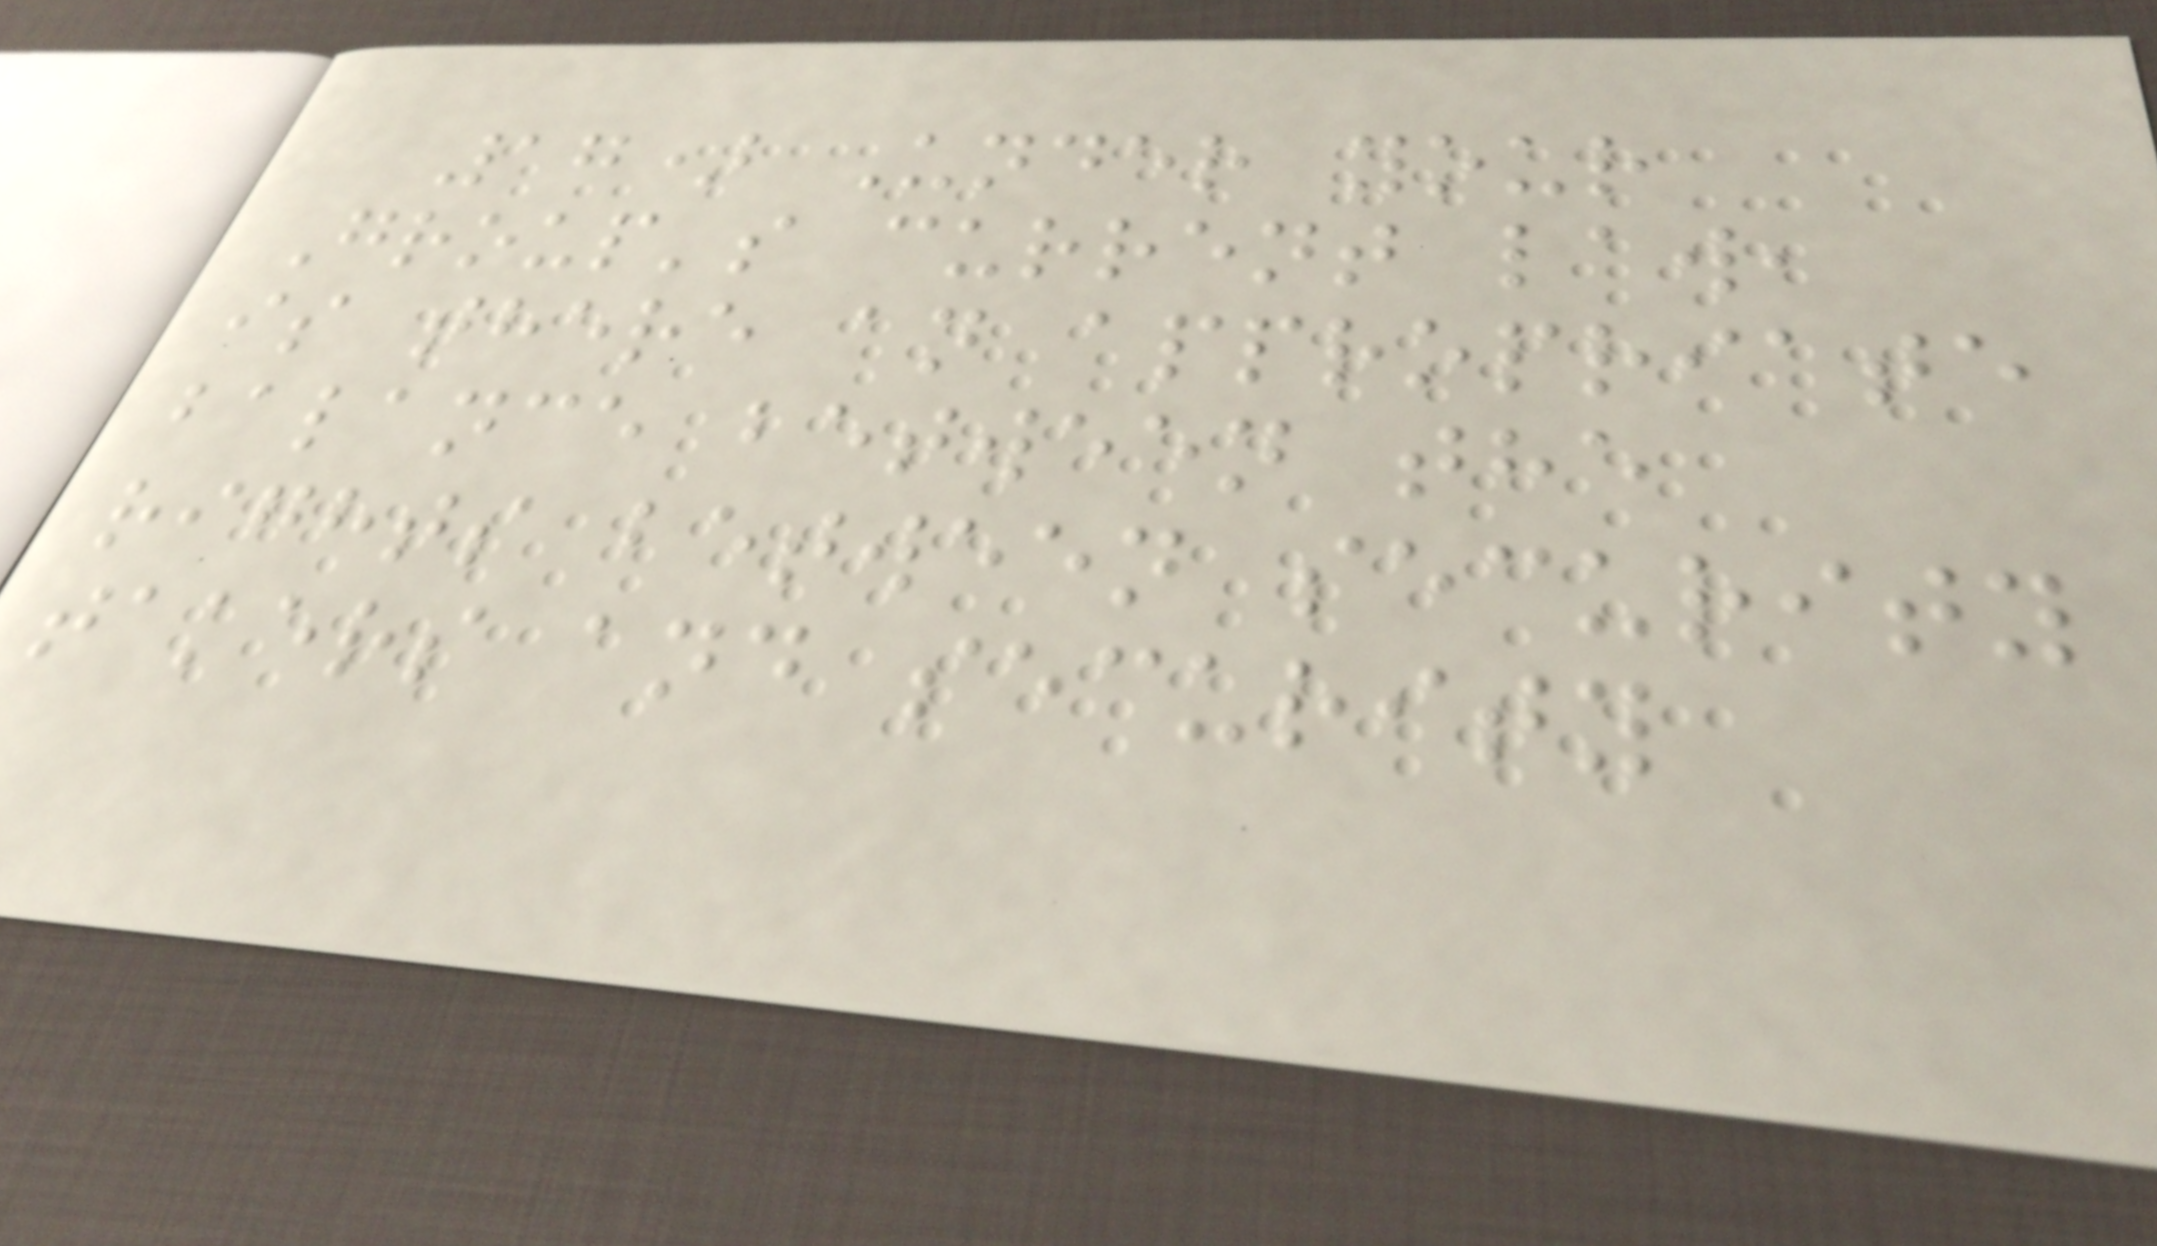17) Under your
Group's current law,
is there an appropriate
balance between the
rights between security
takers and security
